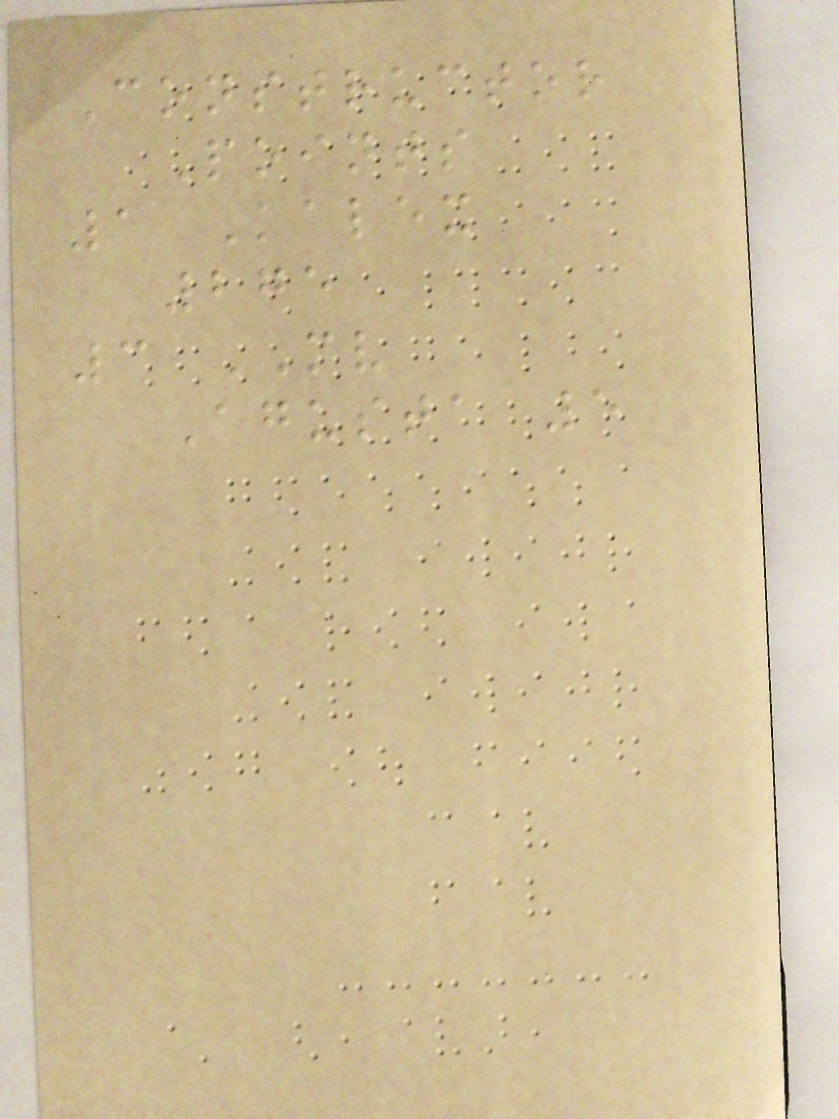Constructor
Points
1 Kalex
275
3 MV
Agusta 5
